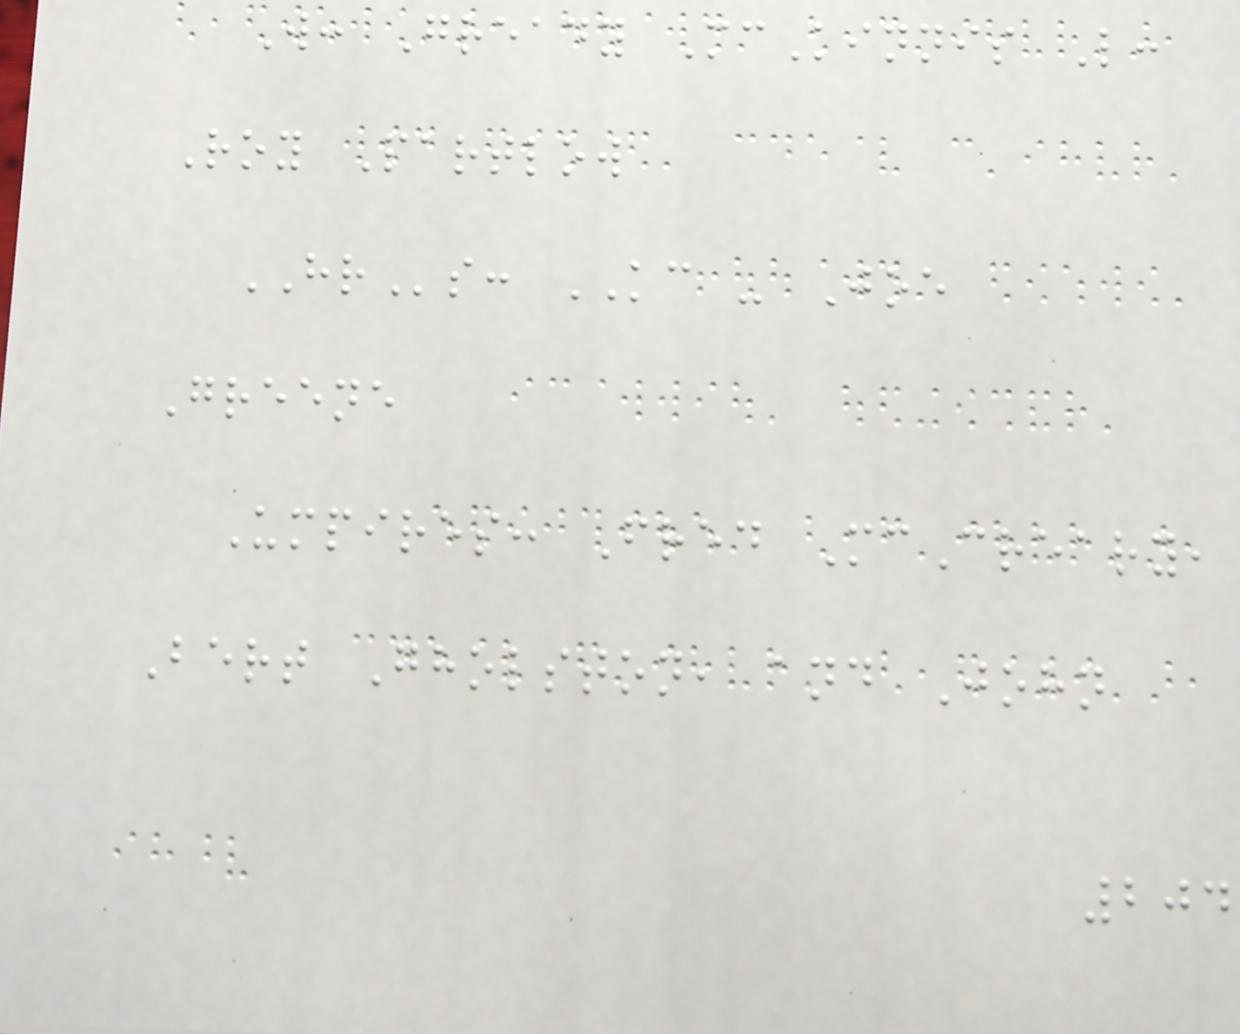W: Gready McKinnis L:
Roy Partlow
HRs: KC - Joe
Greene
Umpires: Fred McCreary,
Bert Gholston, and John
204
